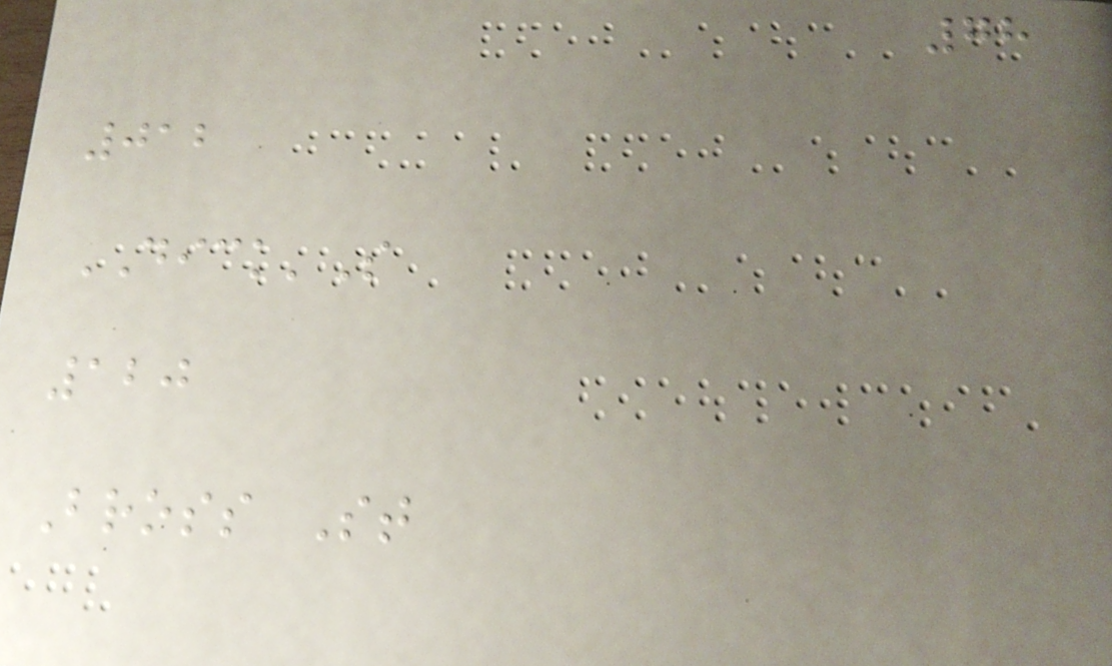78
012
DICK'S
120
Bross St
